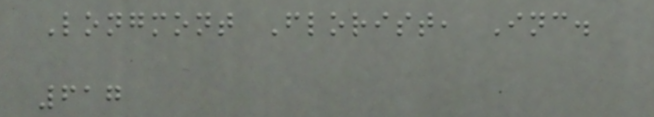Longmont Florist, Inc.
617
